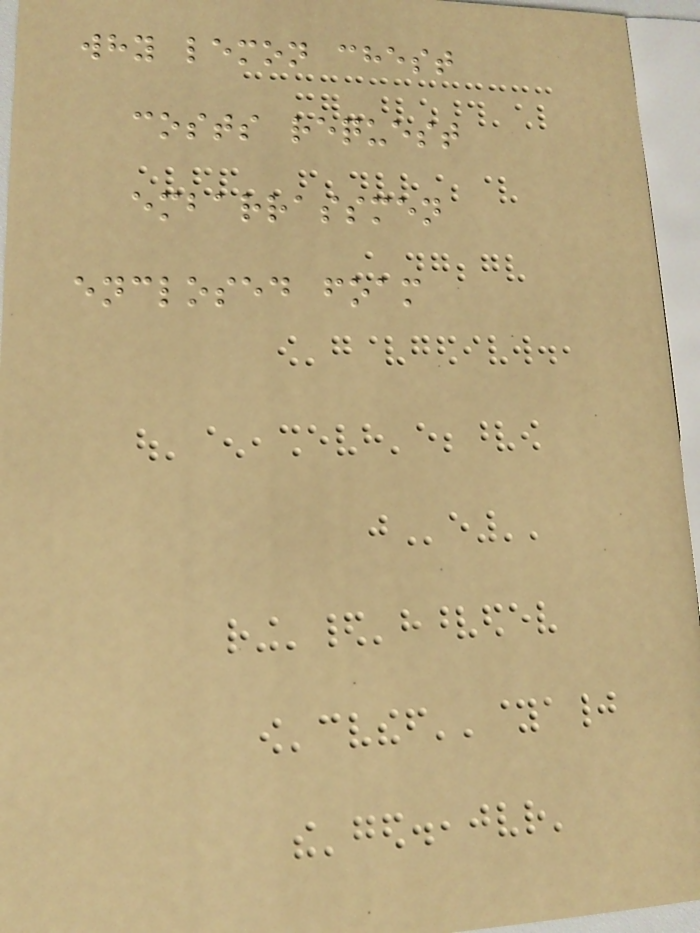why lemon chest
costs request
embarrassmen
enclosed foam
